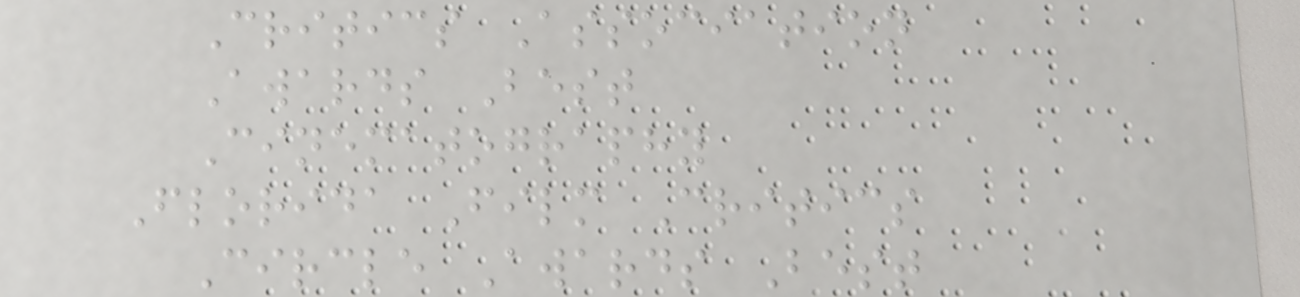Critics Association
Awards Best
Cinematography
Florida Film Critics
Circle Awards Best
